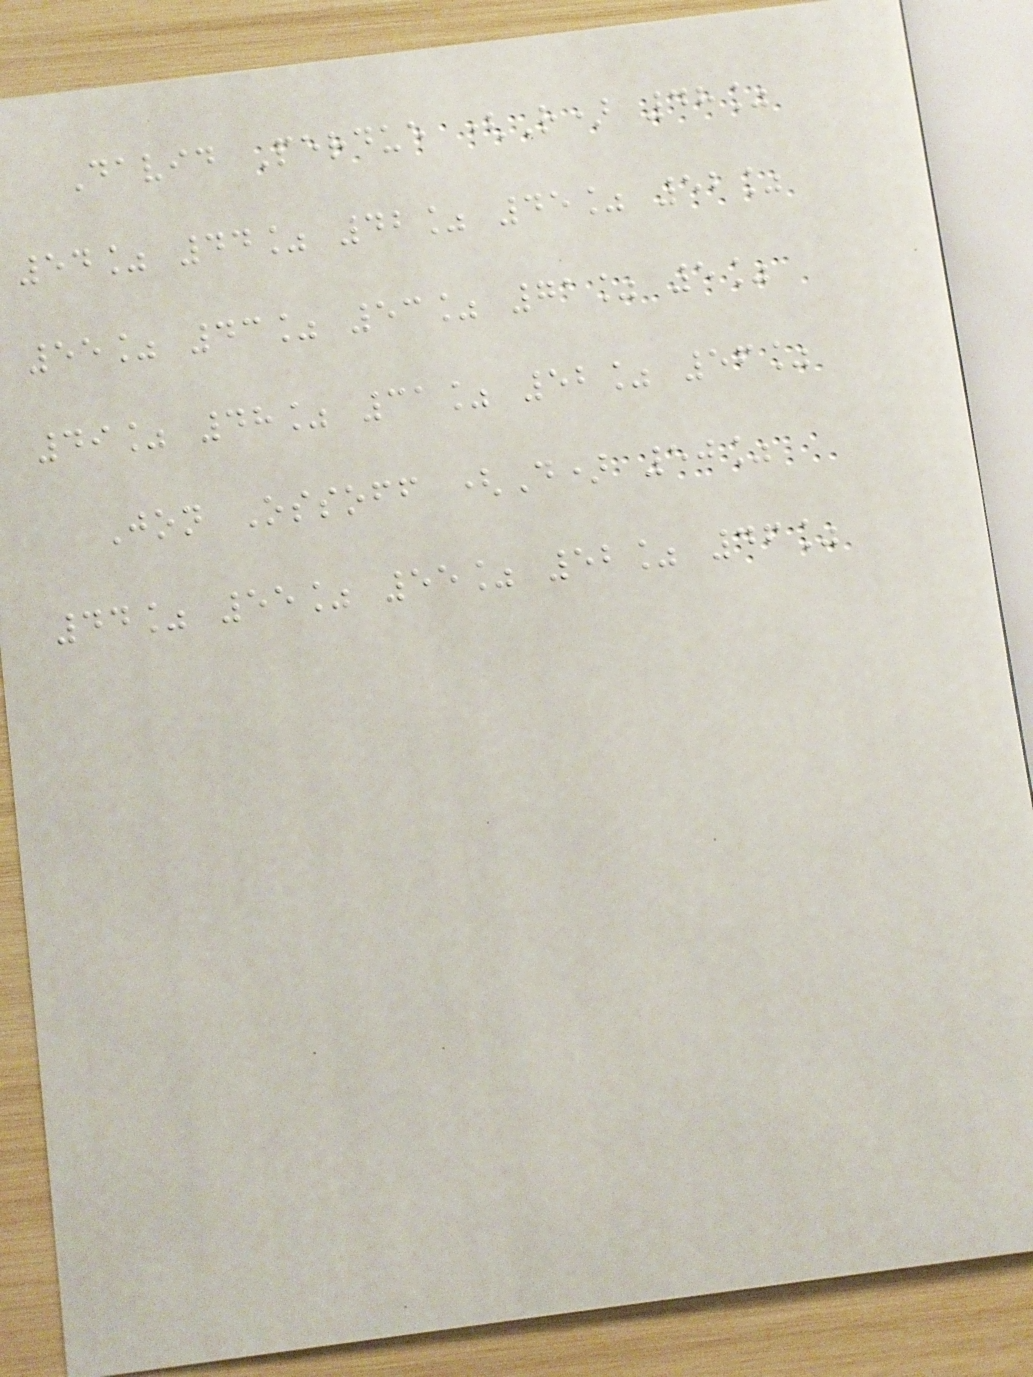David Perdue (R) 48%
54% 44% 42% 45% 52%
55% 43% 53% 71% 5%
49% 48% 31% 52% 56%
Jon Ossoff (D) 50%
44% 55% 55% 52% 46%
